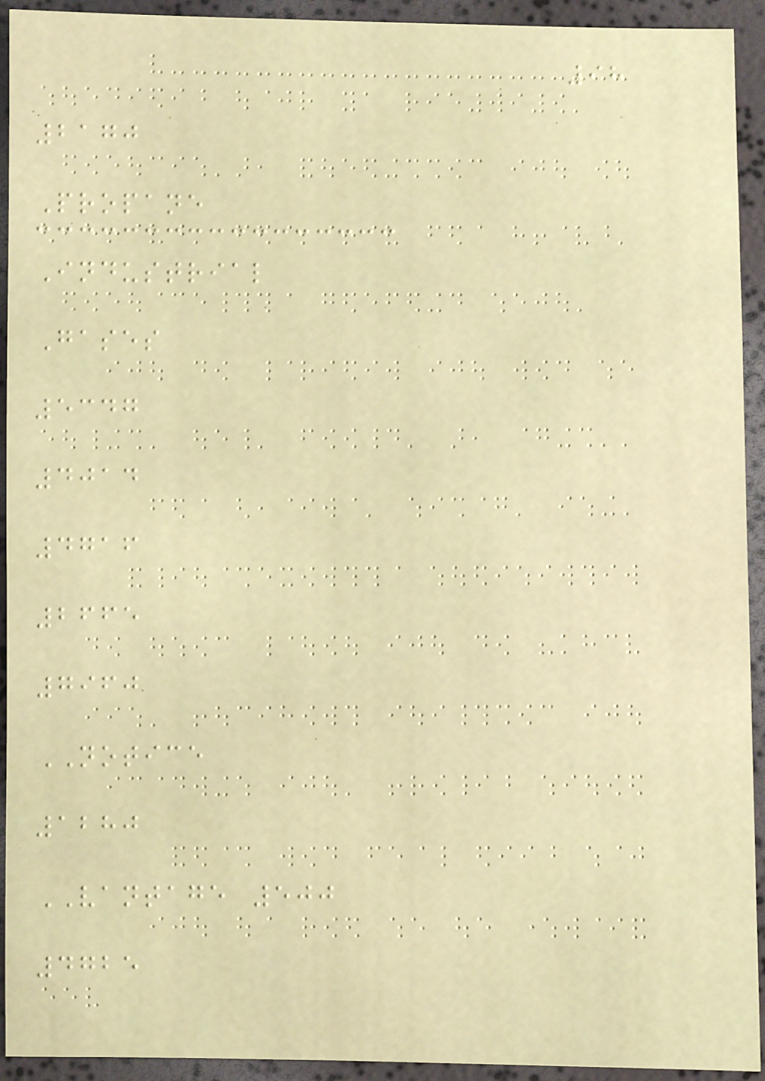98
2170
Propane
Industrial
Gases
5347
4014
4716
2665
7960
NOTICE
1280
VANTAGE 500
4725
